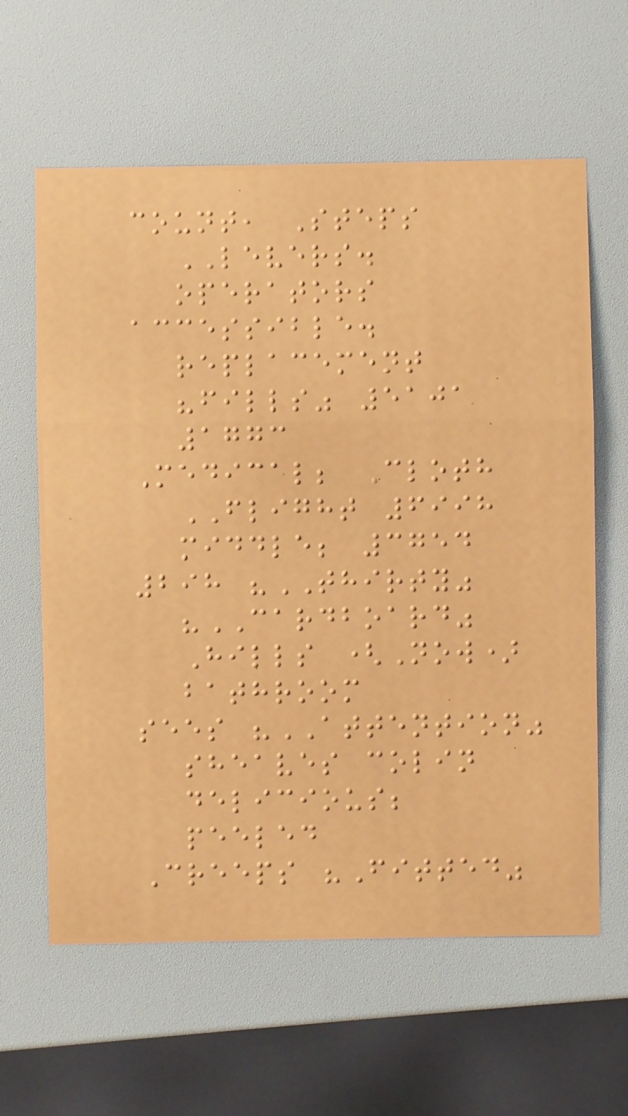count, Steps
LEVERS.
operators
accessible.
replacement
"fills" 5101
1773
Medical; Cloth
FLIGHT 6998
middle; 3754
298 "THIRTY"
"CARDBOARD"
Hills (Now)
bathroom
sees "ATTENTION"
sheaves colin
delicious;
peeled
Creeps "Fitted"
